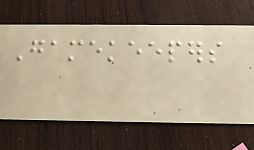Gamekeepers
